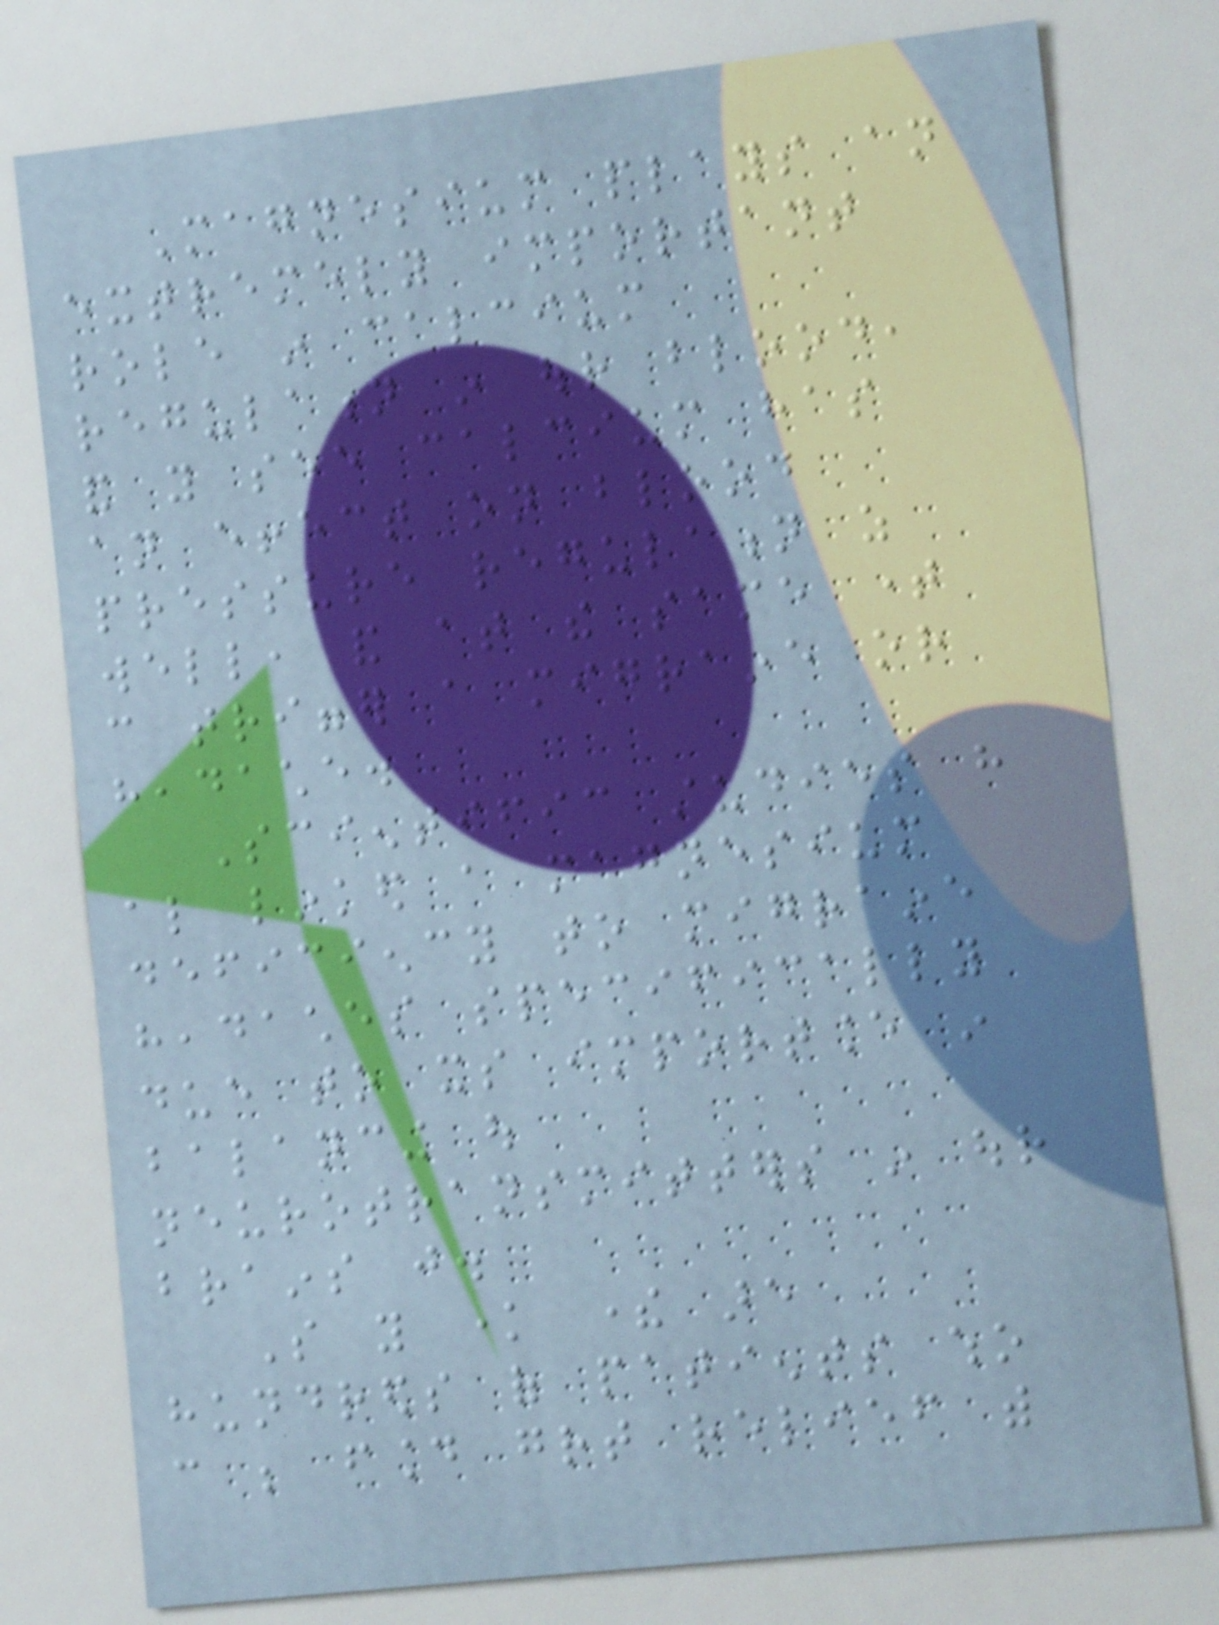Magnesium plays an
extremely important
role in calcium
regulation in our blood,
and you see calcium has
an effect on blood
pressure regulation as
well, and at the same time
can trigger a migraine or
headache.
Scientific studies have
also linked a magnesium
deficiency to migraine
headaches specifically
due to its importance in
balancing out
neurotransmitters in our
brains just.
So you know there are
hundreds of patients who
can be found great relief with
